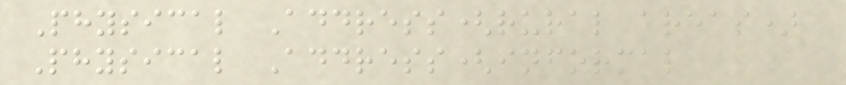Physical Address(rural areas)
Physical Address(informal
